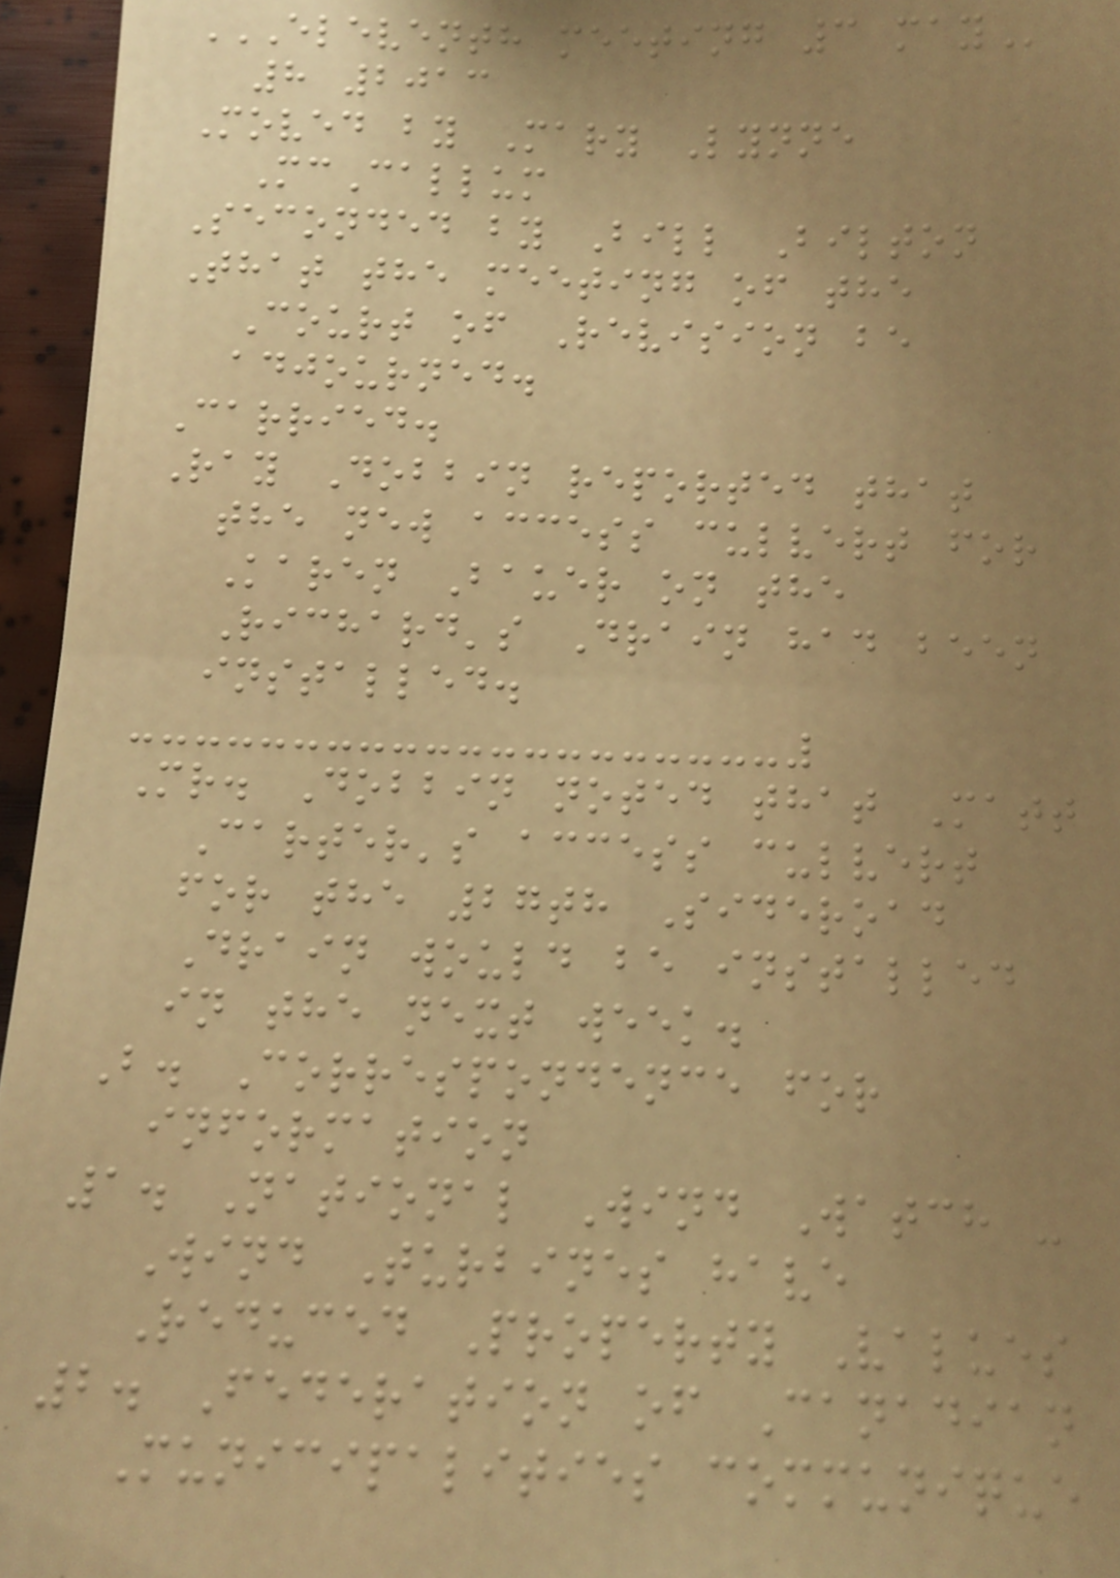ELEVENTH MEETING 3 MAY
8 2013
Moved by Mary Lynne
McCallum
Seconded by Bill Bilton
That the meeting of the
Court of Revision be
adjourned.
Carried.
Ray Dobbin reported that
the new access culvert for
Karen Bauer on the
Richard's Drain had been
installed.
Mr. Dobbin noted that Matt
Carter's access culvert
for the 27th Sideroad
Drain would be installed
in the next week.
B. Correspondence for
information
1. National Wind Watch -
Wind Turbines have
Reduced Property Values
2. Federation of Canadian
Municipalities communique
